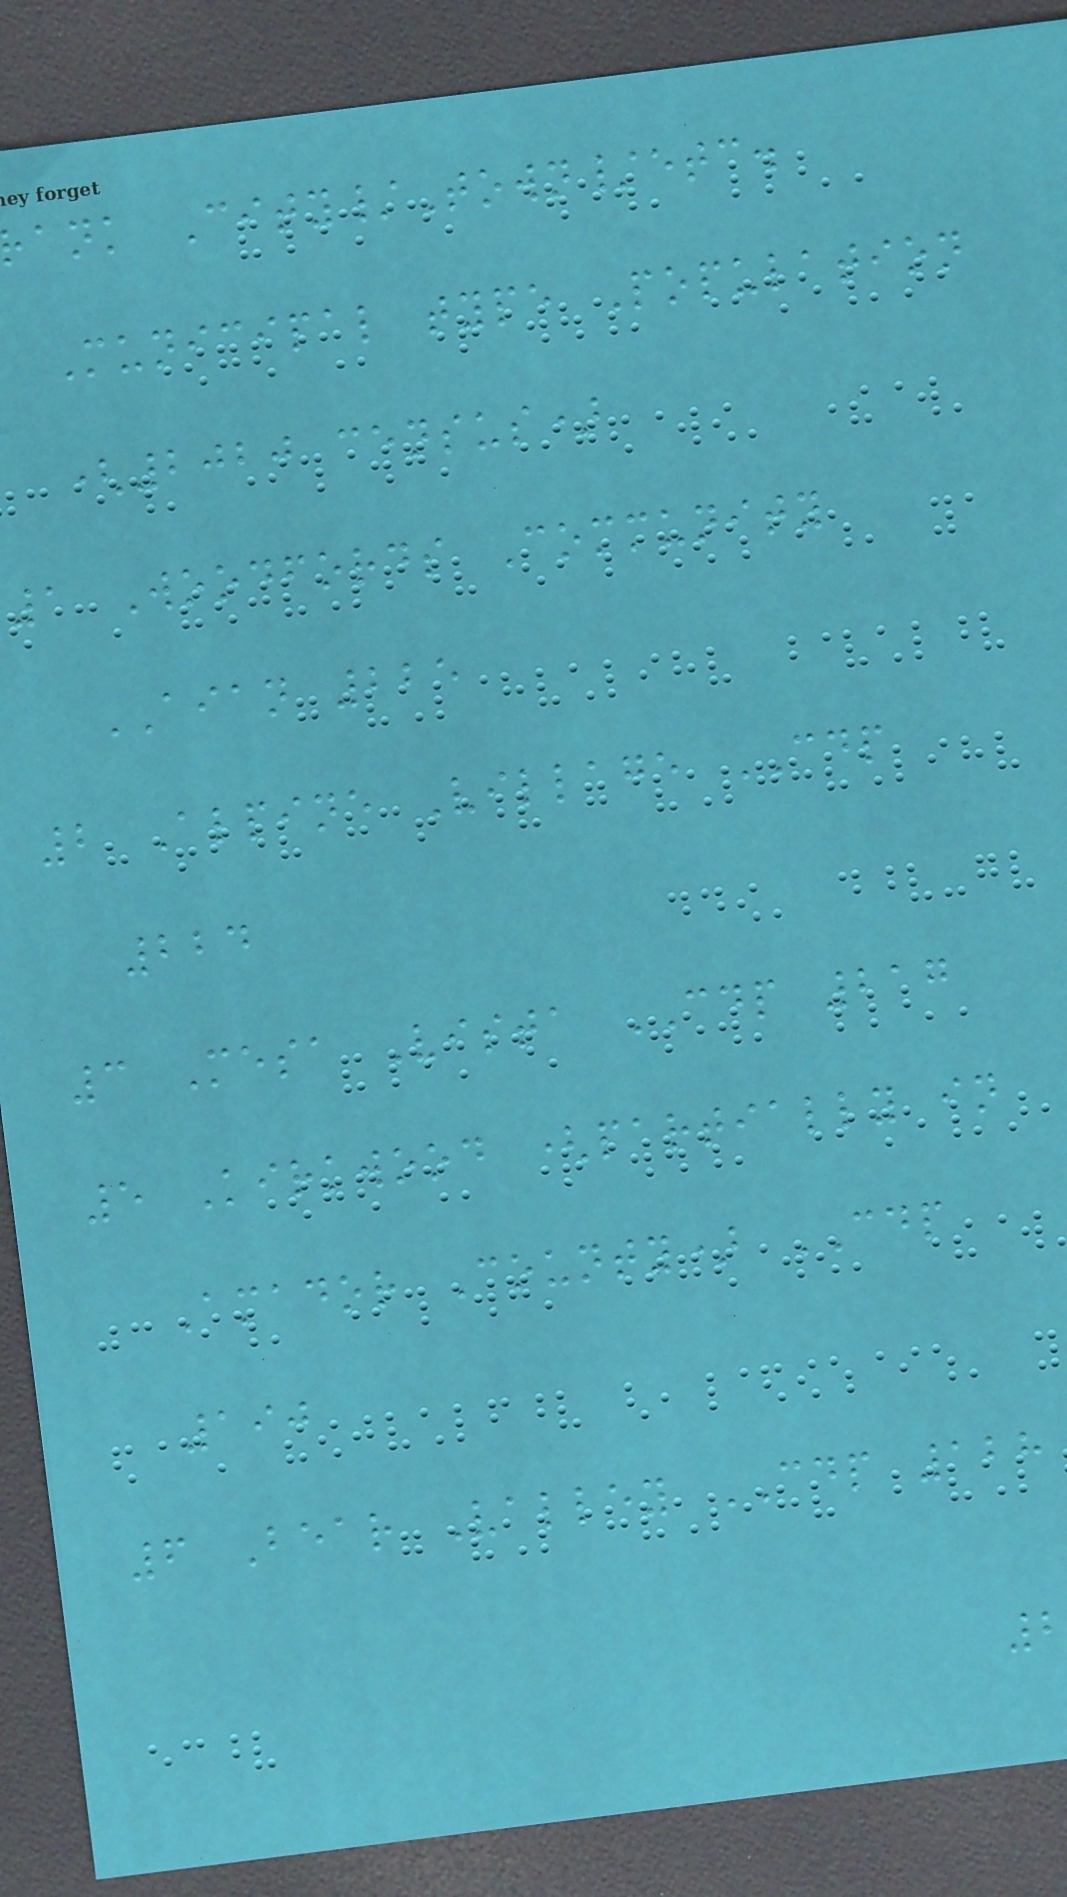ank City/Town/etc.
Municipal type Population
(2020 census)
1 Woodfords Community
AIAN 225
2 Alpine Village CDP
224
3 Mesa Vista CDP 217
5 Kirkwood (partially in
Amador County) CDP
190
6 Bear Valley CDP 128
